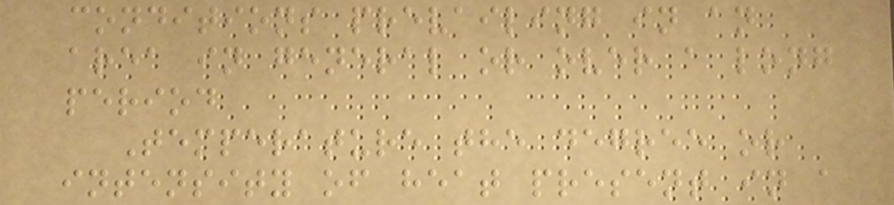conditions prevailing in an
area in general or over a long
period
Temperature the degree or
intensity of heat present in a
